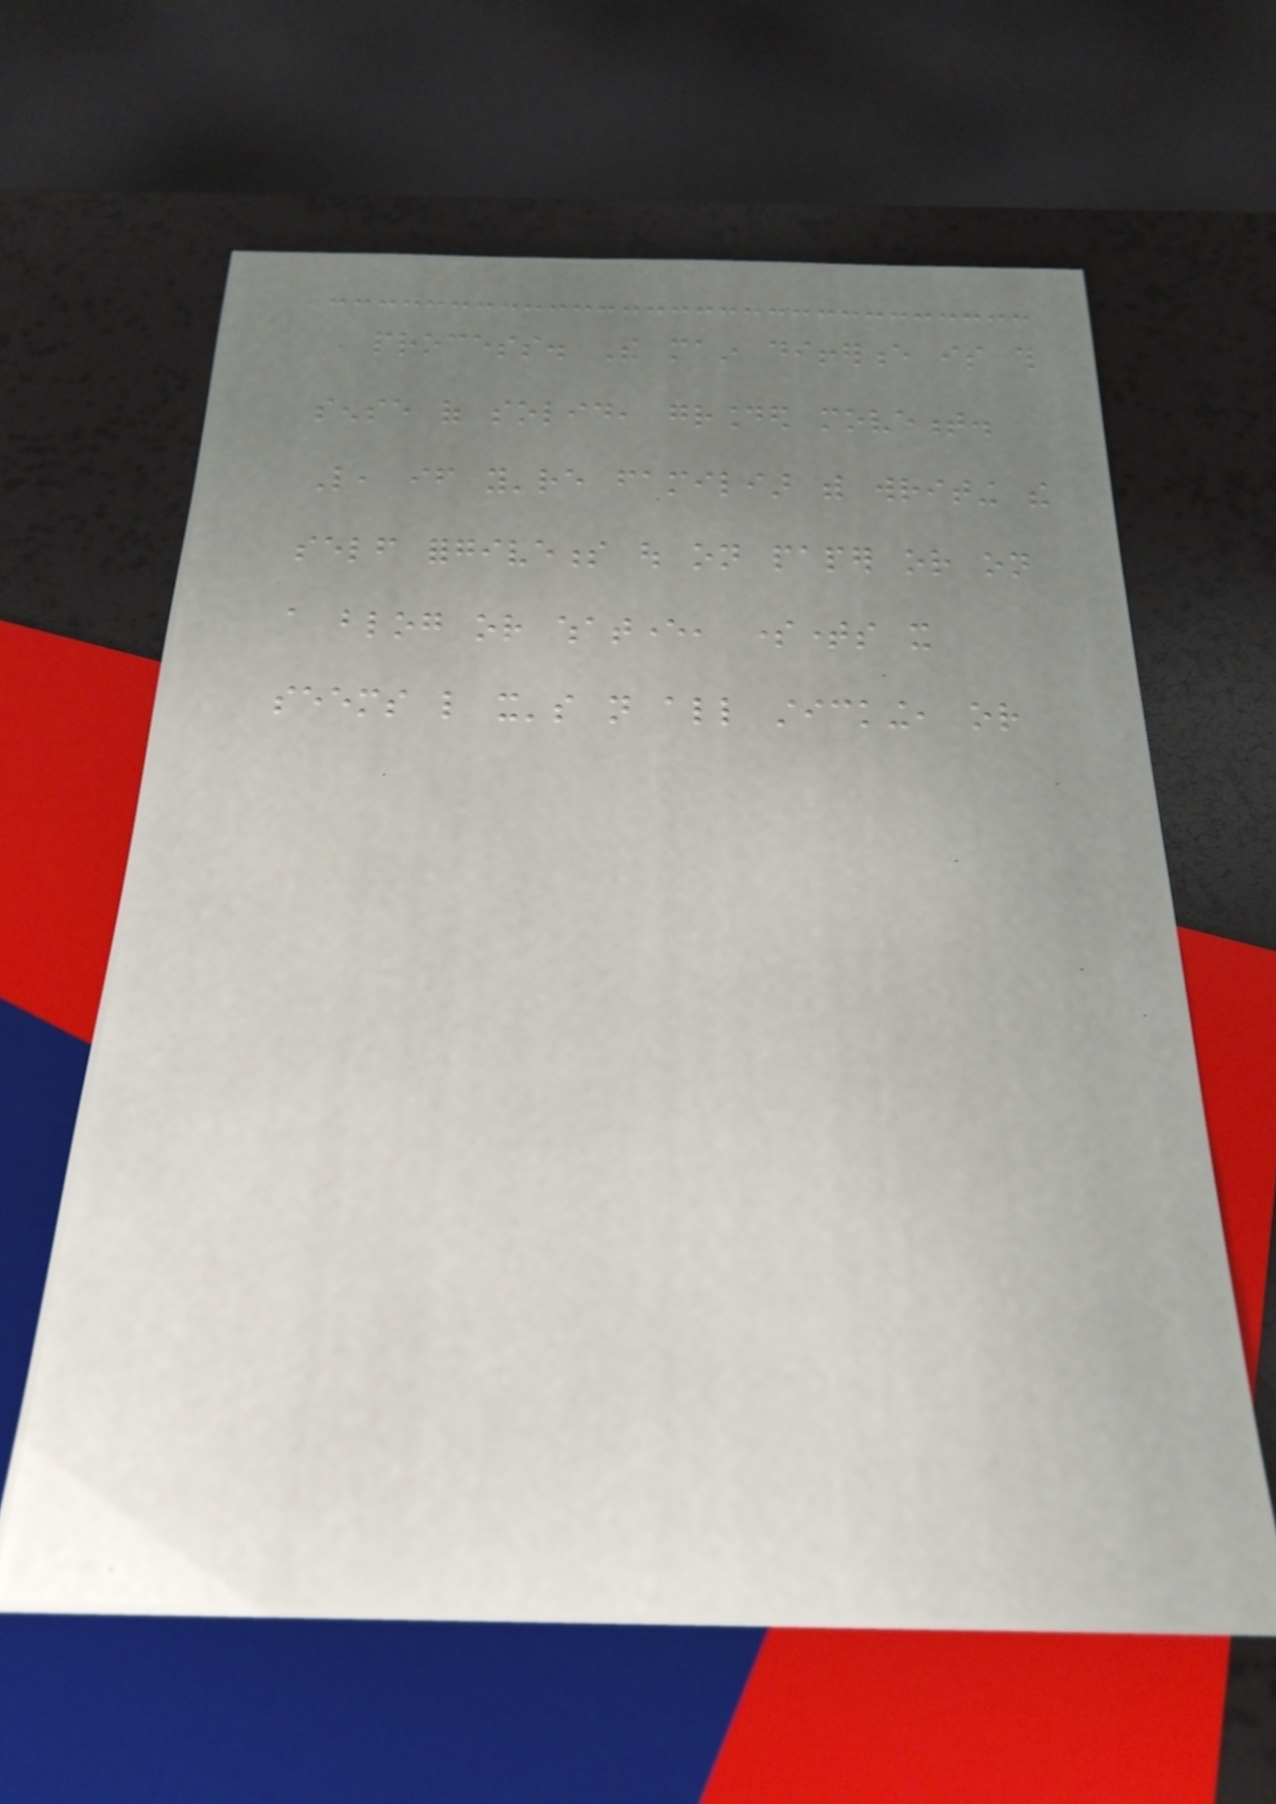process. The main difference is this
sense of solid, grounded movement.
Like, if you're familiar with writing the
self forgiveness out on paper or on
a blog or whatever, sometimes it
seems like it's not all sticking, or
